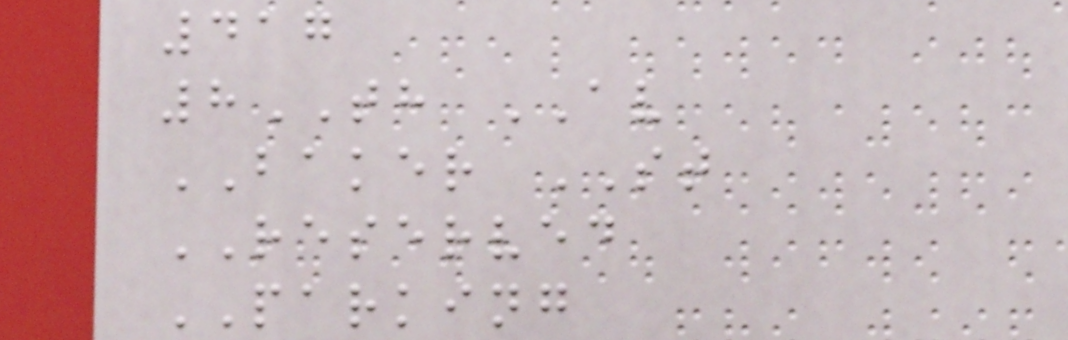417
8TH AV
BAKER ST
RESERVED
PARKING
